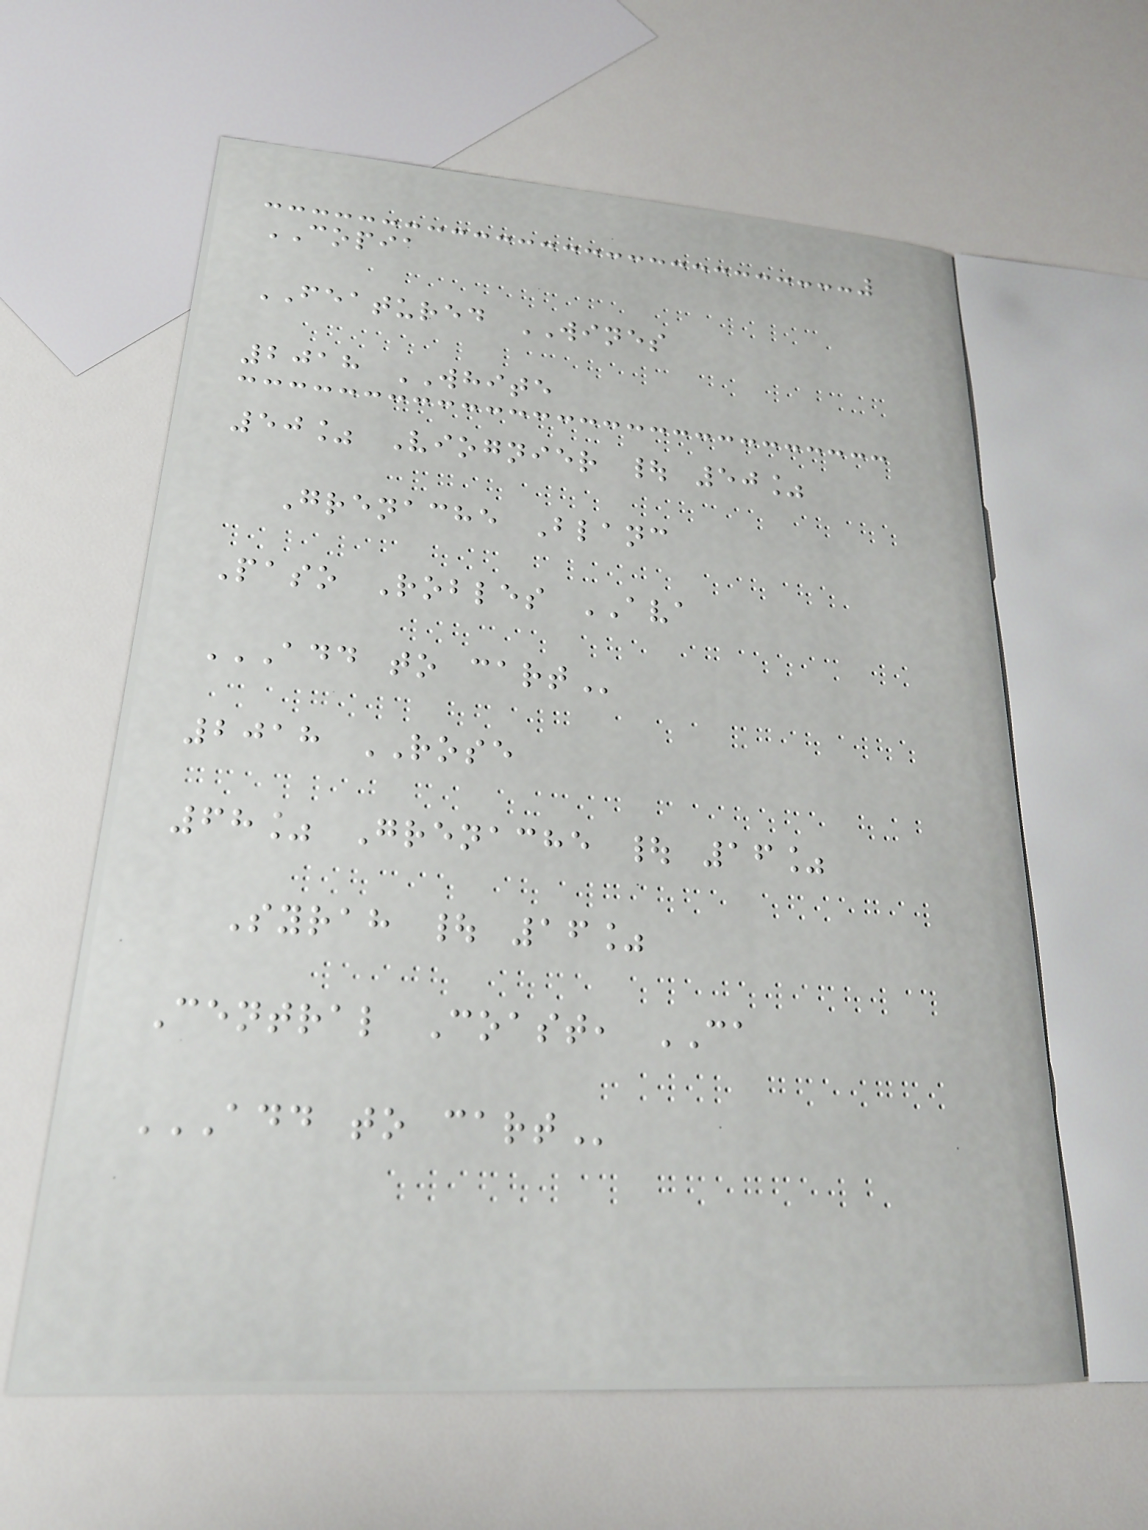COPIA
FEATURED WINES
2018 WHITE
50% Viognier | 50%
Grenache Blanc
Paso Robles AVA
ADD TO CART
2018 ROSE
68% Grenache | 16%
Syrah | 16%
Central Coast, CA
ADD TO CART
